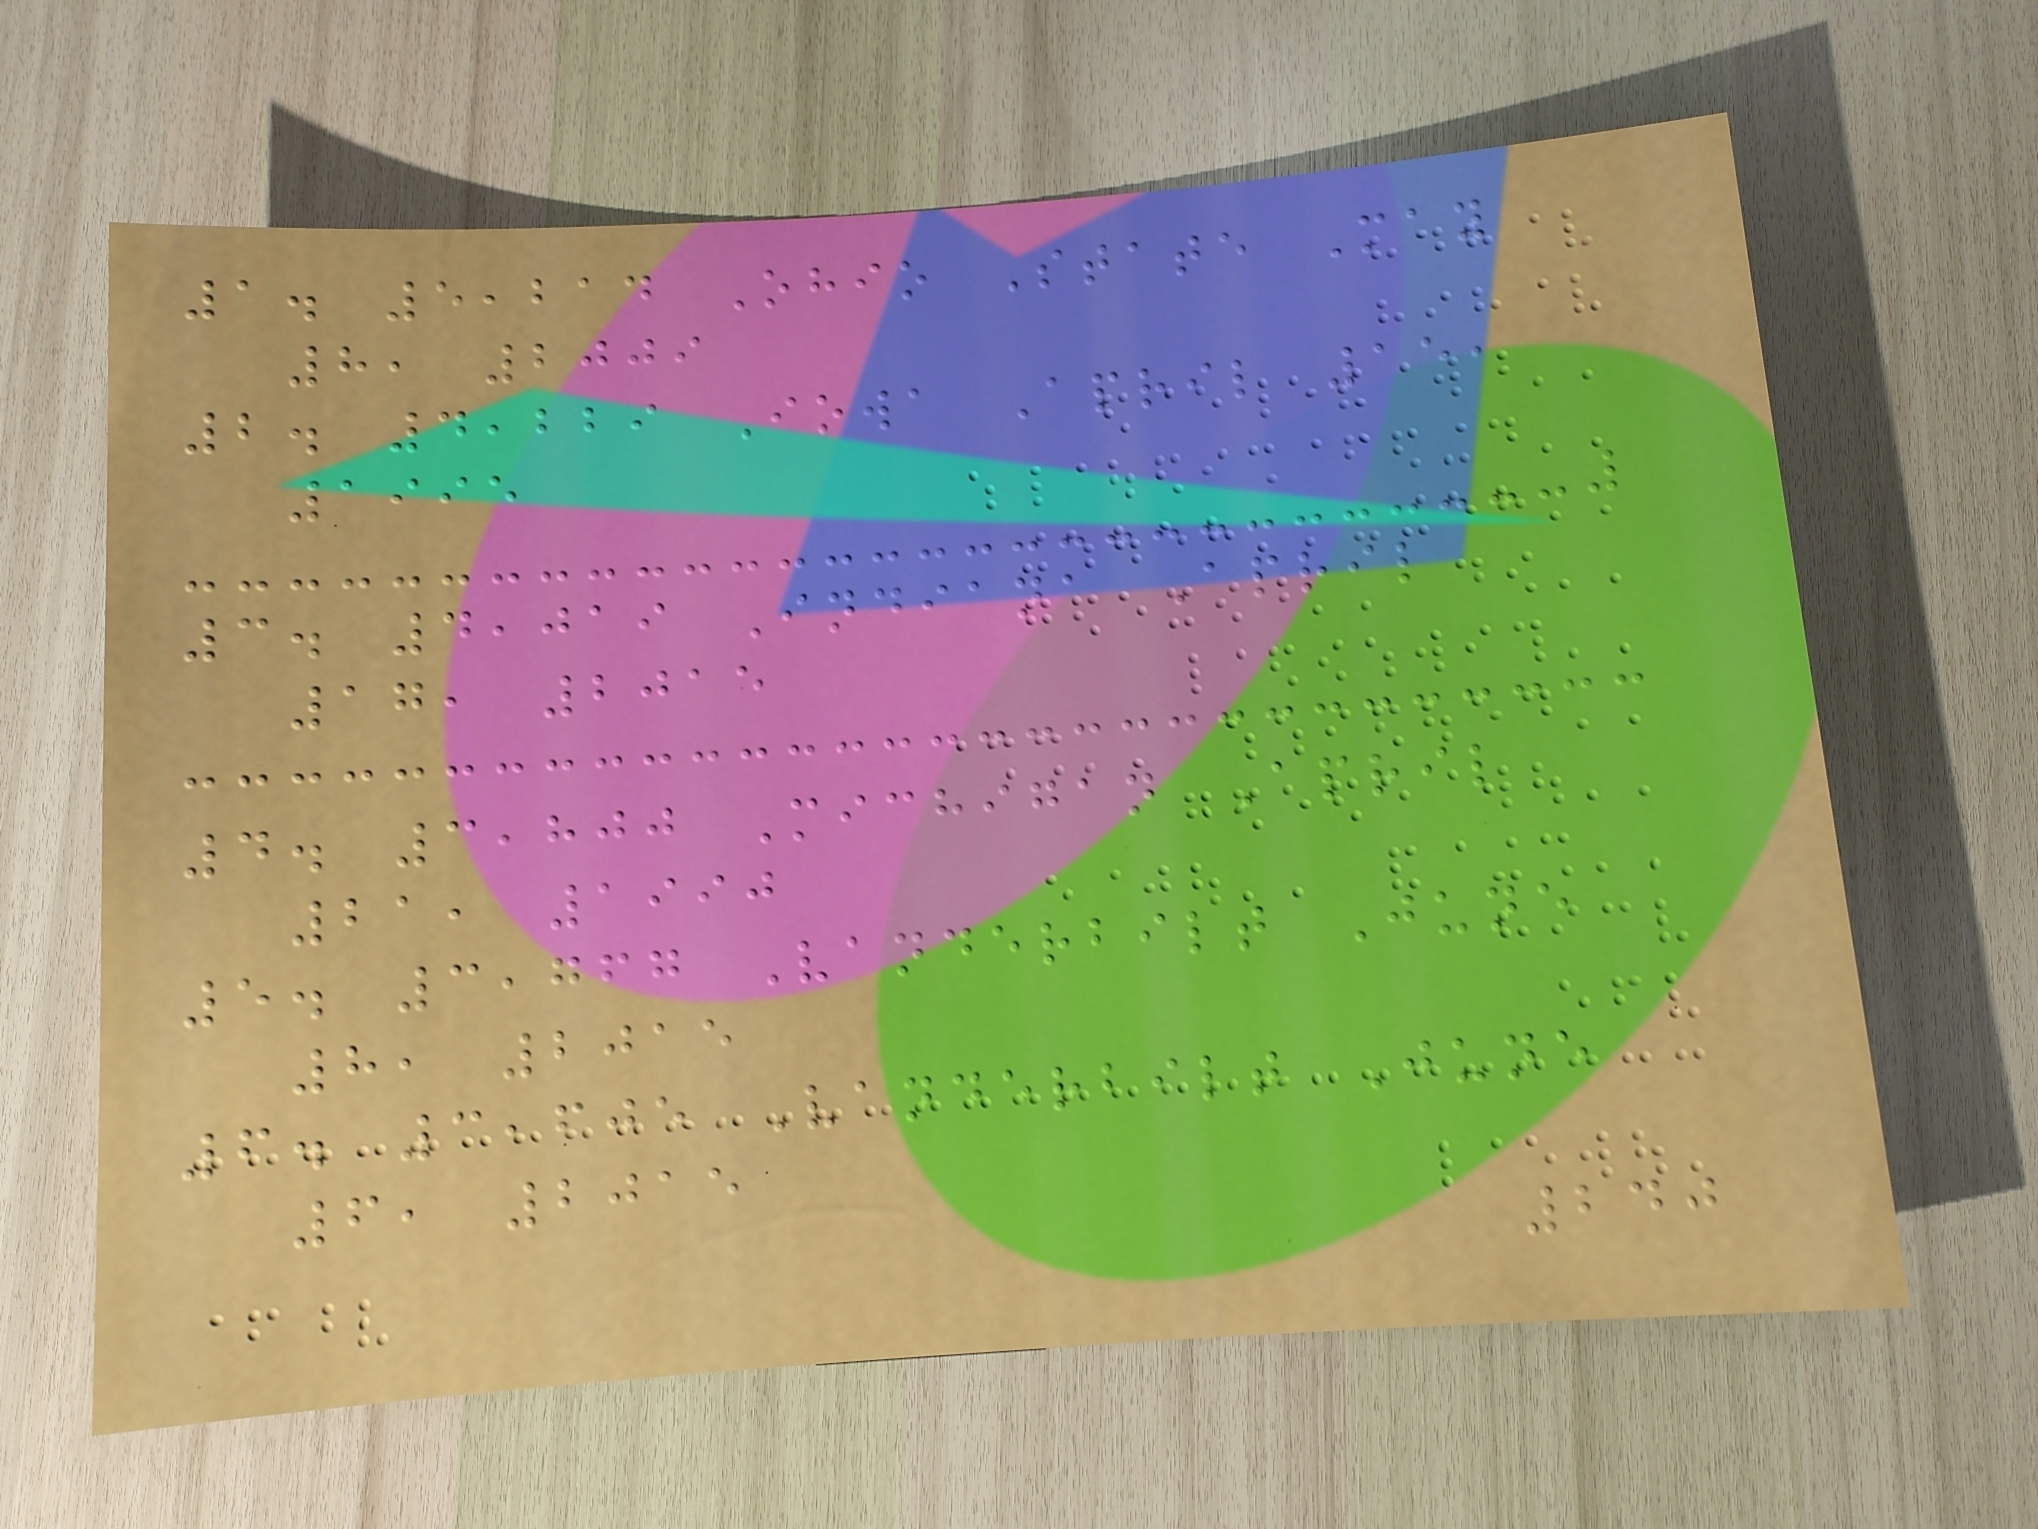1. 5,214 Ohio State May
8, 2009
2. 4,229 Iowa April 15,
1995
3. 4,019 Indiana April
17, 2015
4. 3,800 Michigan April
21, 1990
5. 3,767 Vanderbilt June
8, 2015
6. 3,605 Vanderbilt June
6, 2015
240
